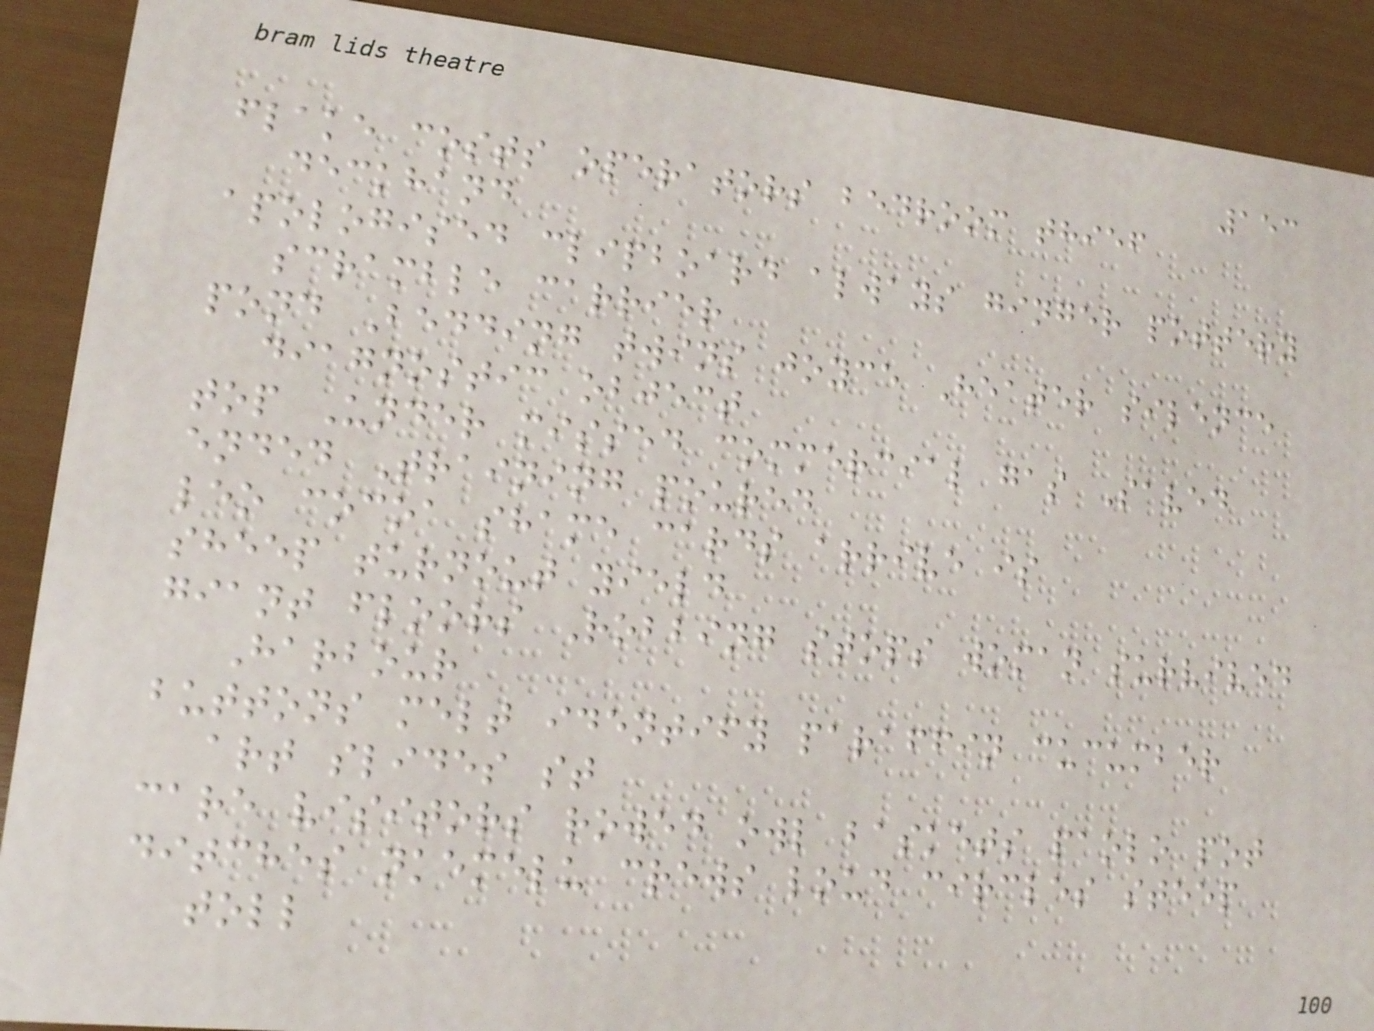153
flake costs operators bedroom thief
deckhand
apologised clipboard always ginger pottery
scramble carrier
pond Bedding twins joyce Heater silence
diagnostic object
top Under missed commercial gas Saved
ended Training poured
leo cocoa shame cards arrive is
sheep turnout yield
giant floors Robbing stops woman survived
Harbour
buttons melt identify paraffin cucumber
art slides st
care visitors rowed owl baskets paolo pot
ditches nkemelu crews loud circles steep
toll
